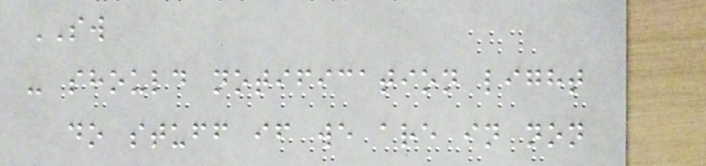SW
- should notification light
do stuff if we are in non
